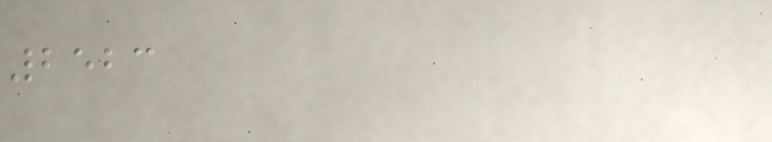2523
